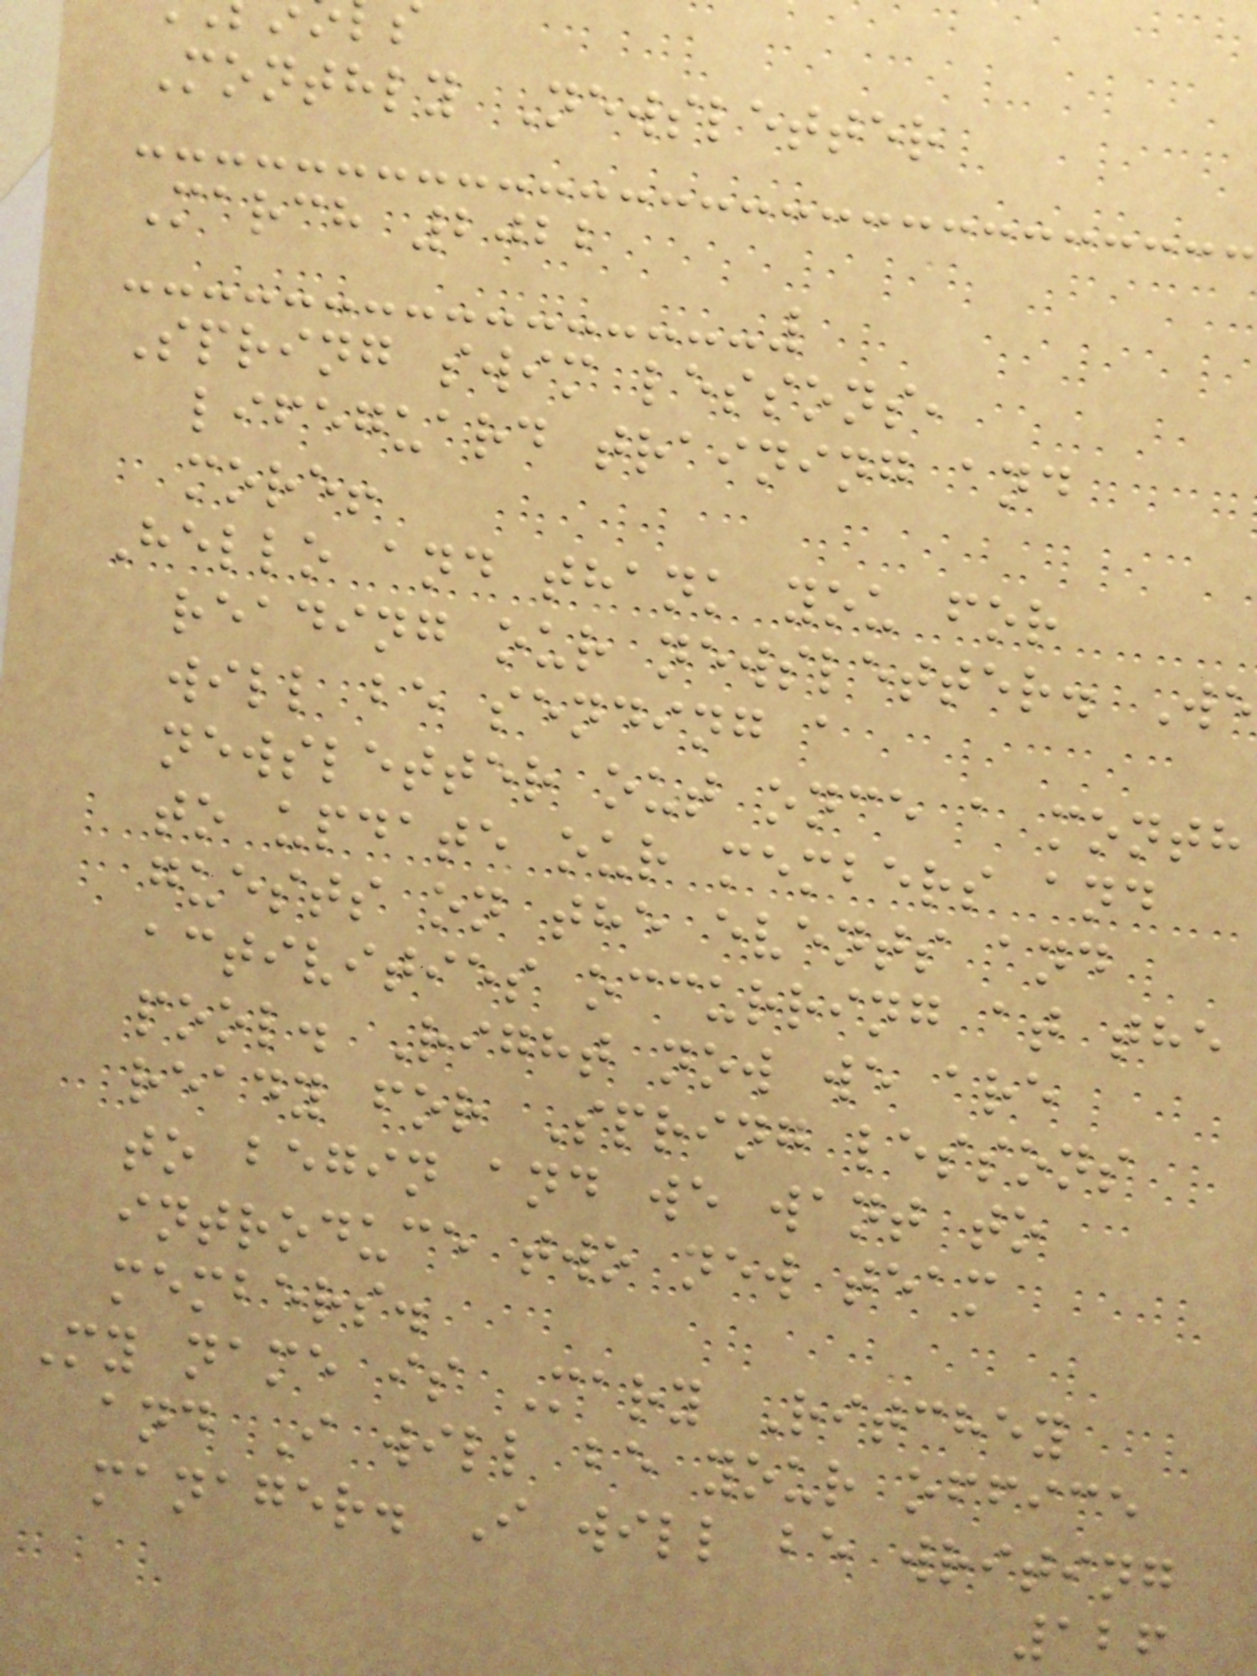Monthly Newsletter
March 2022
Spring swim lessons,
lifeguard training and
more!
Hello and thank you for
reading our newsletter. We
will be sending a
newsletter out once a month
to update our members and
guests on the events and
activities occurring at the
pool. Right now we are
ready for Spring lessons
to begin and we want to
introduce two new team
members.
My name is Mary Ritchey
and I will be your office
manager. I will be writing
126
